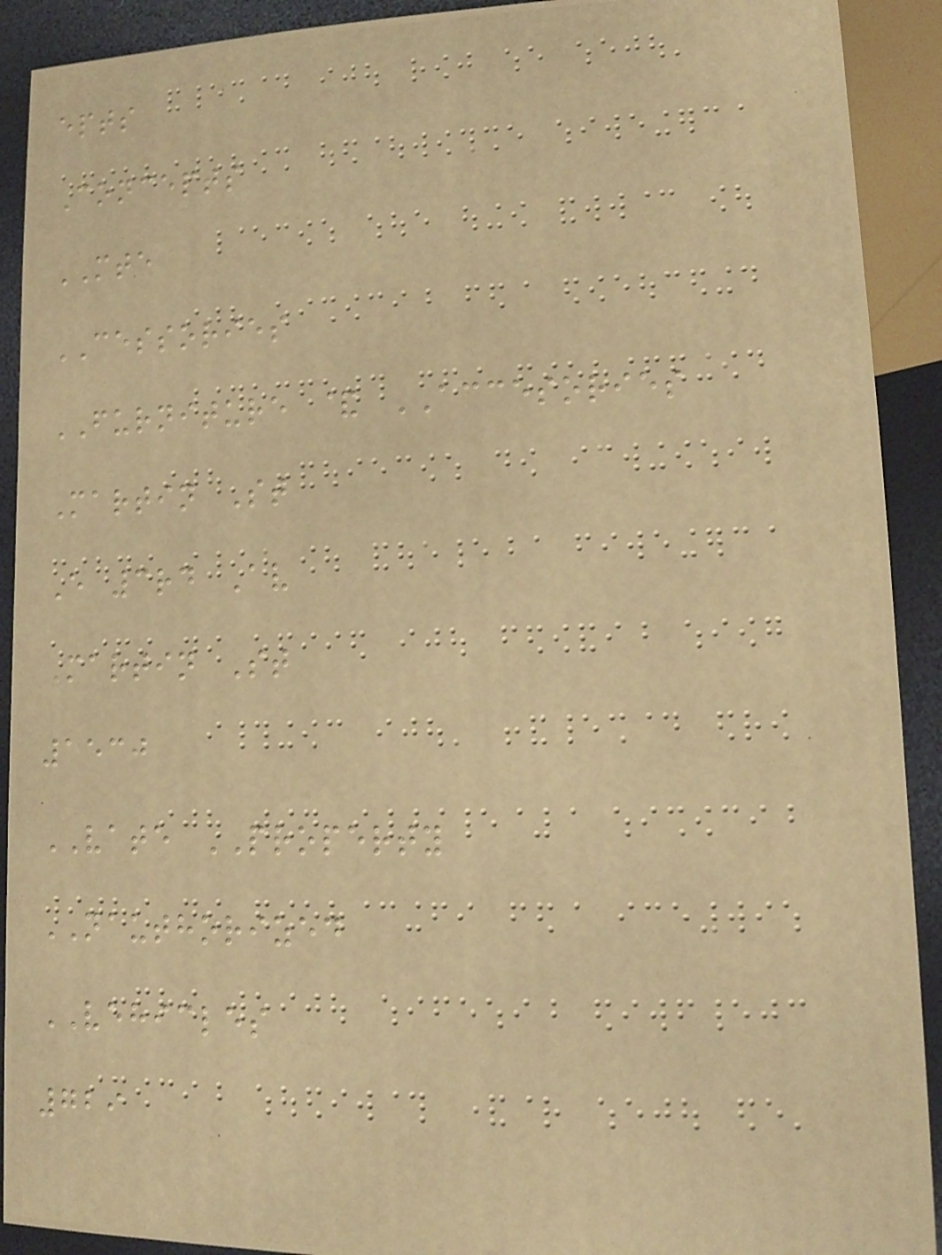epts
Concepts
MTE
CESSORIES
FURNITURE & ACCESORIES
Martin St
E 3rd Av
Martin St
1530
VATE PROPERTY
NAUTHORIZED
VEHICLES
729
